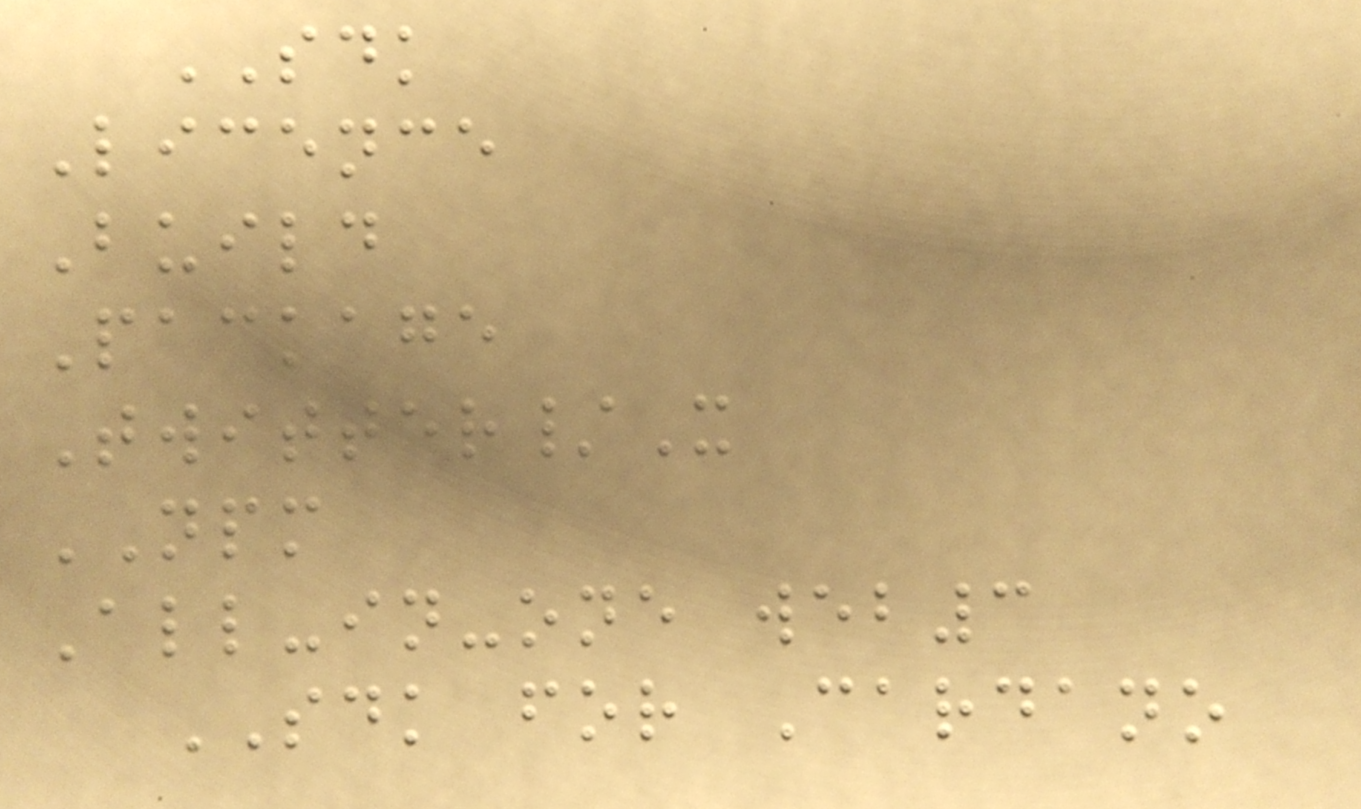SDK
Licence
Build
Package
Twitter/X
NPM
All-in-one web3
SDK for Cardano
